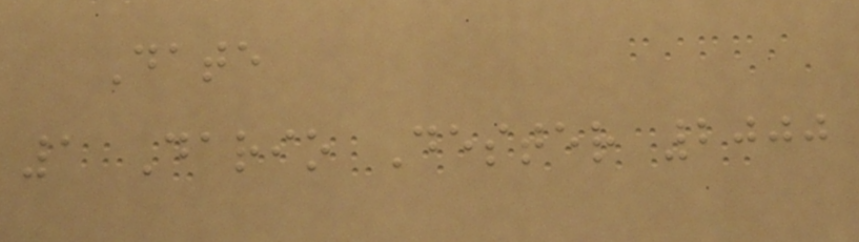Date
1 Dario Dester 2000
